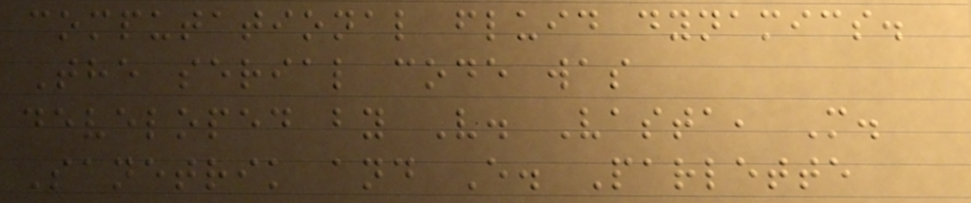computational fluid dynamics.
The serial code was
developed by V. Vasta, M.
Sanetrik and E. Parlette
